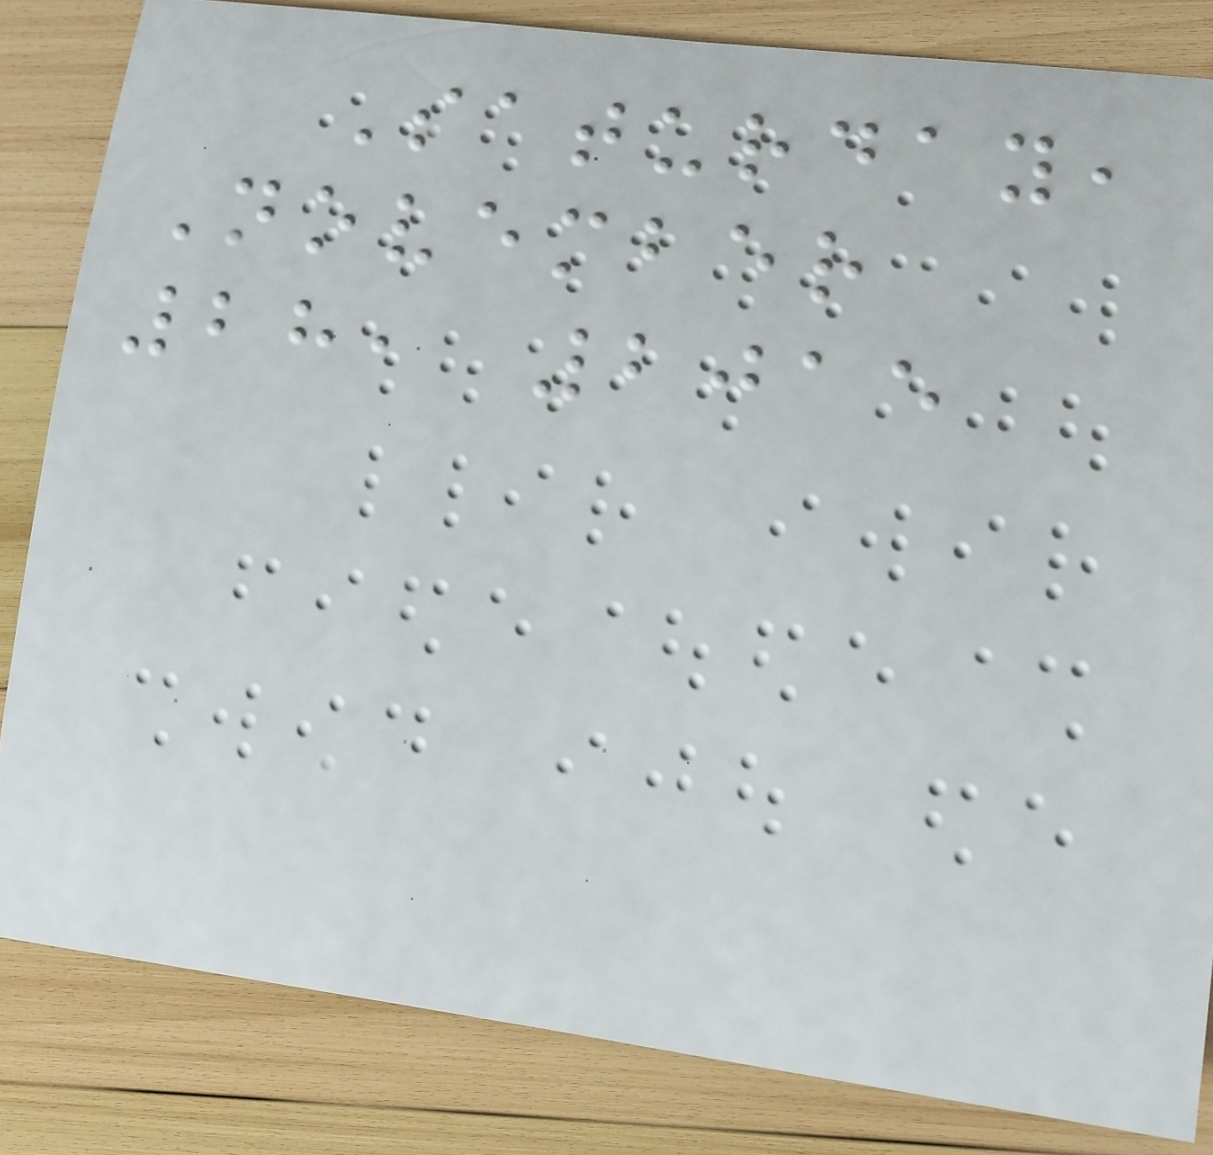Saturday,
November
28, 2015
